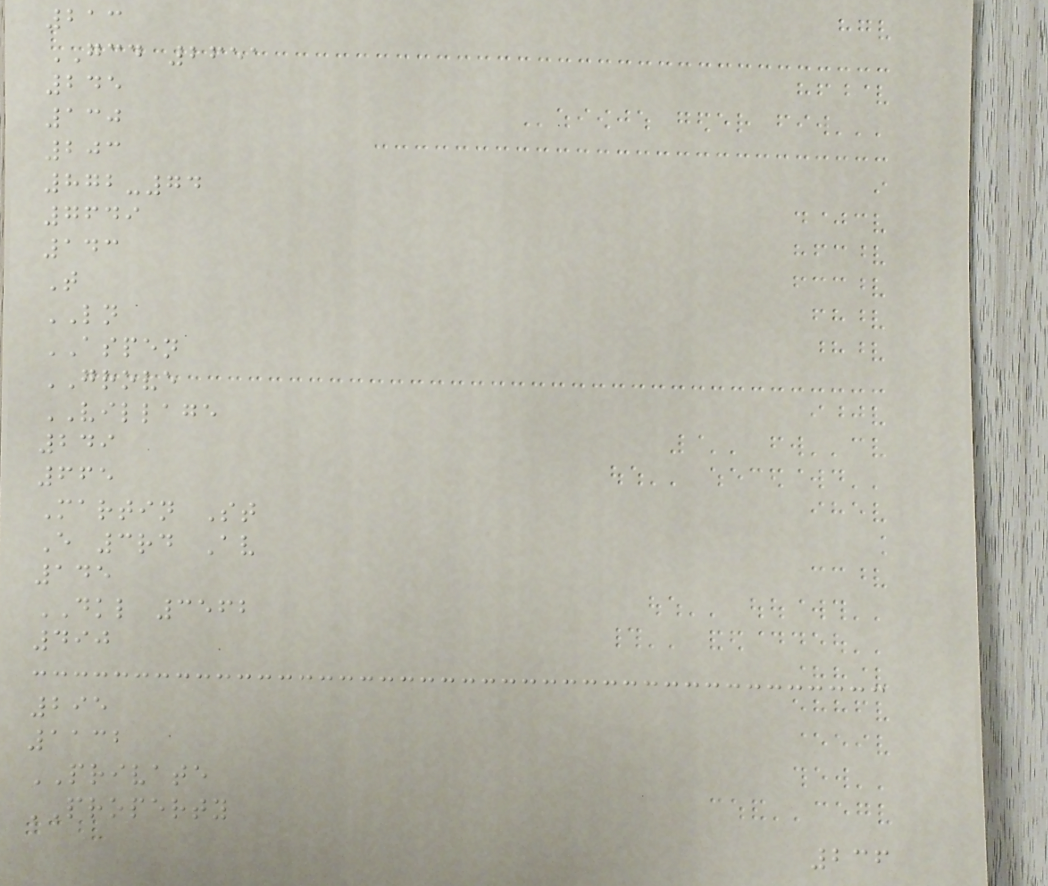213
GCD 2651
245
130
203
872-74
7649
143
T
LN
ASPEN
GROVE
VILLAGE
249
665
Martin St
E 3rd Av
145
DKL 3562
490
295
1132
PRIVATE
PROPERTY
236
